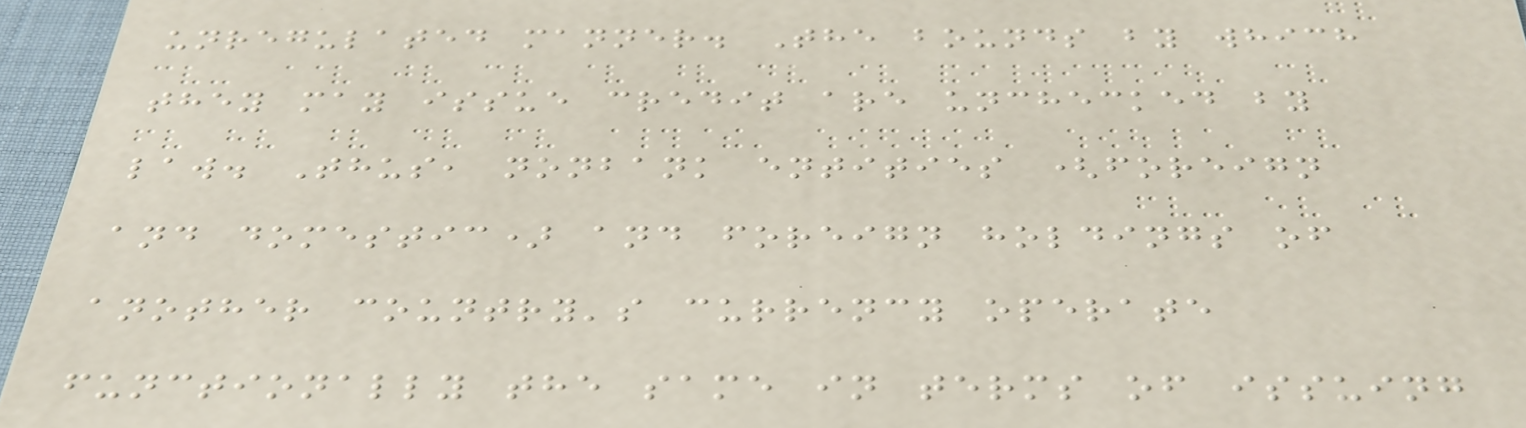unregulated manner. The bounds by which
they may issue credit are unchecked by
law. Thus, nonbank entities (foreign
and domestic) and foreign holdings of
another country's currency operate
functionally the same in terms of issuing
